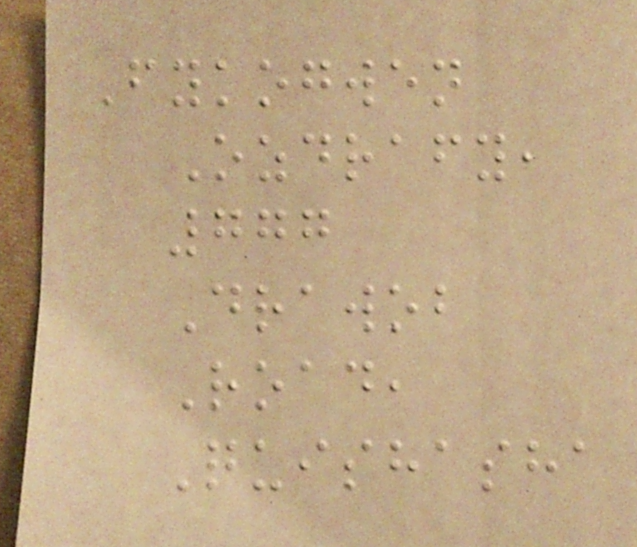Fykogwen
Ozdrafy,
777
Drawob
Road,
Quishasha
